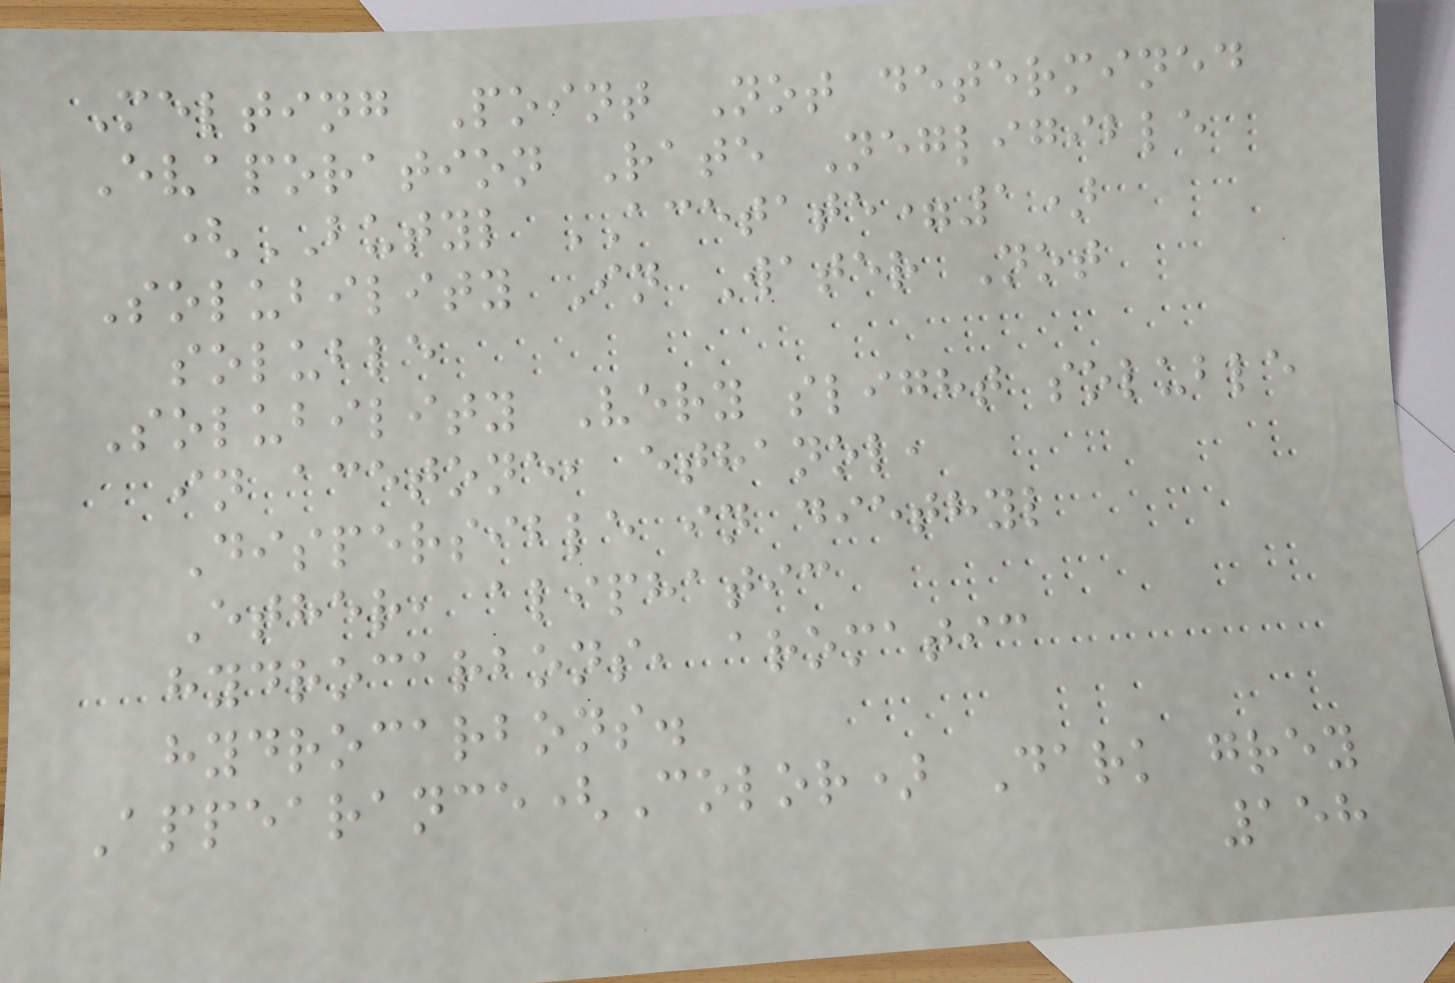Melting Point Not determined
Evaporation Rate Negligible
(BUTYL ACETATE=1)
Solubility In Water Not
soluble
Solubility Very slight soluble
in acetone, ethanol,
Dispersible in diethyl
Ether, aliphatic
hydrocarbons, aromatic
hydrocarbons.
Appearance(Color) Dark grey
158
